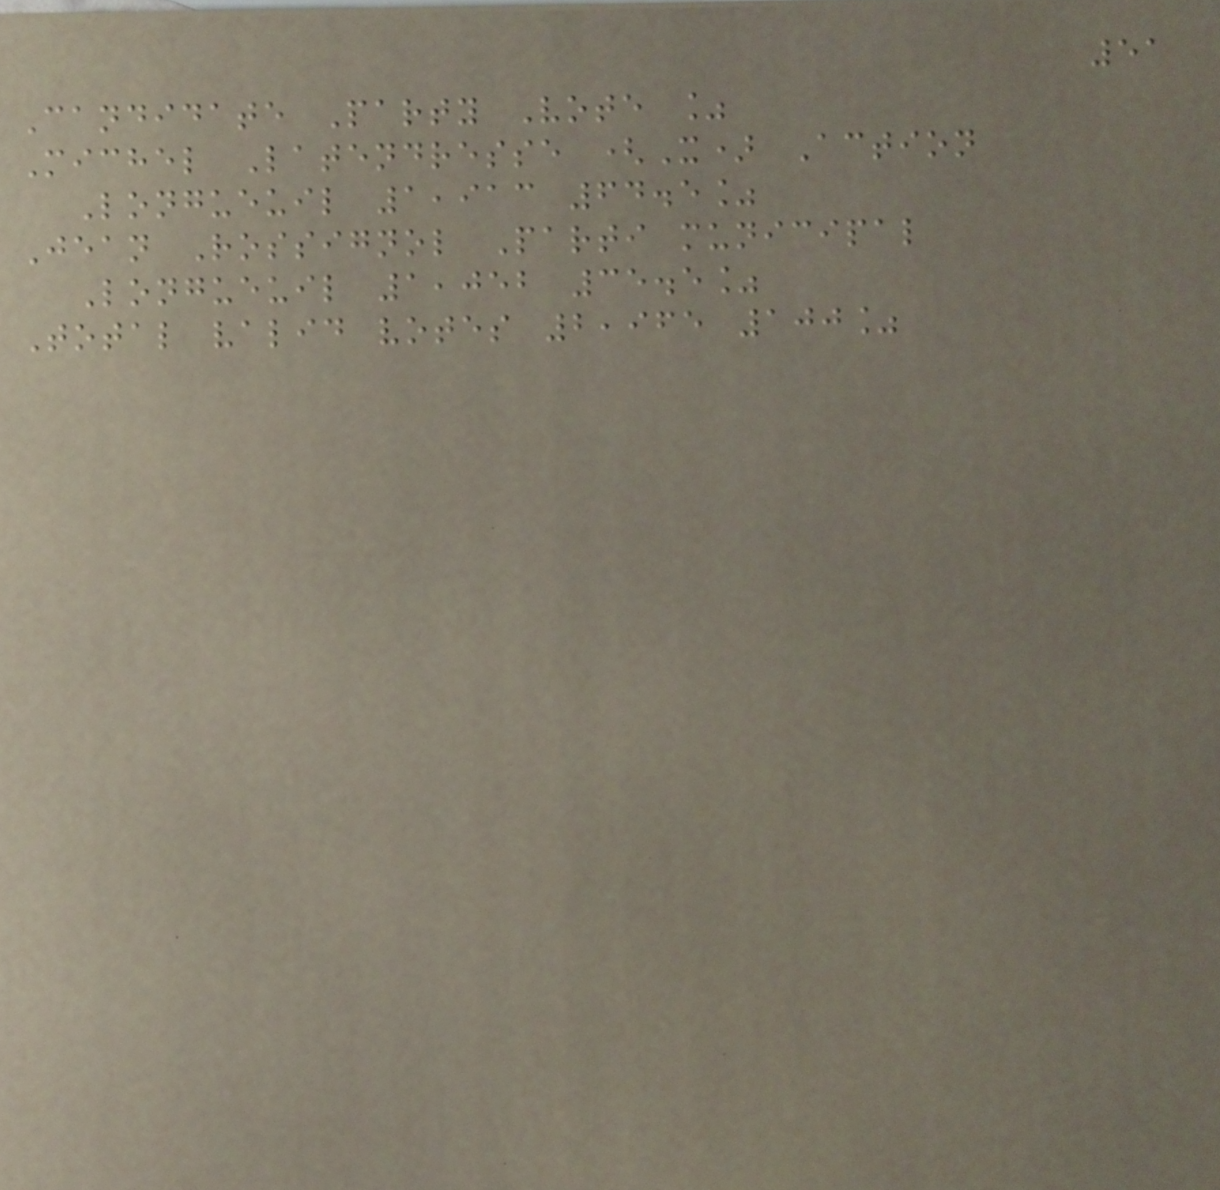51
Candidate Party Vote %
Michel Latendresse (X) Action
Longueuil 1,913 64.5%
Jean Rossignol Parti municipal
Longueuil 1,052 35.5%
Total valid votes 2,965 100%
